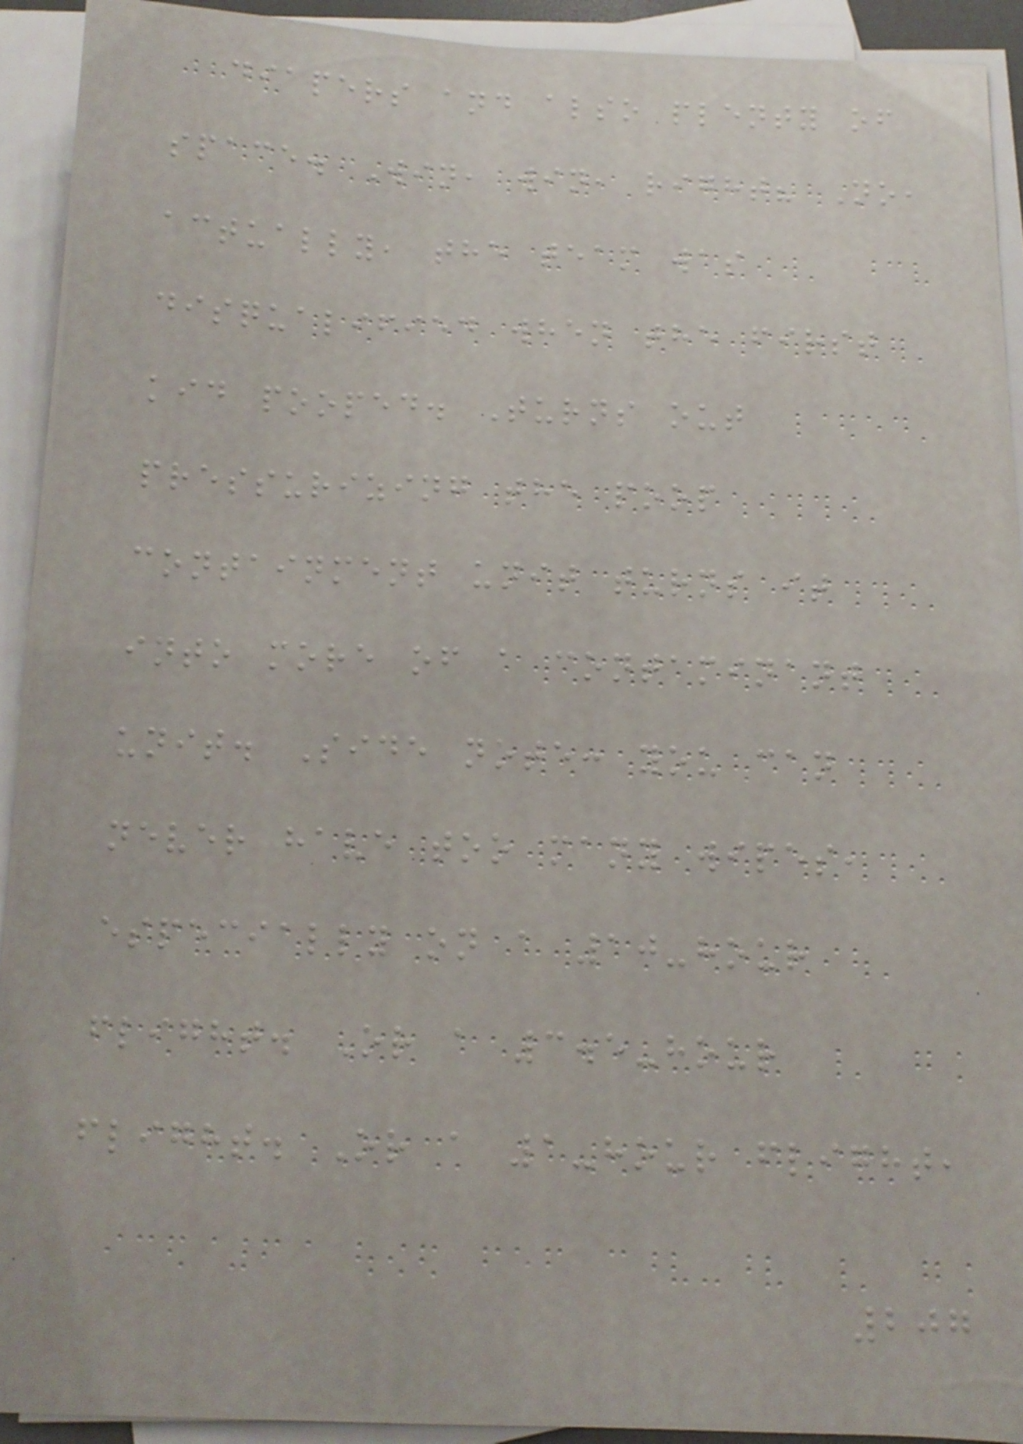diapers and also plenty of
space. Win, win, right? No,
actually, the team was
disqualified when the first
kid pooped. Turns out
pressurizing the poop
containment unit turns it
into more of a contaminant
unit. Side note: you can
never have too many wipes,
especially on a 10-hour
flight. Or a 3.5-hour
flight. Or a 1-hour flight,
207
